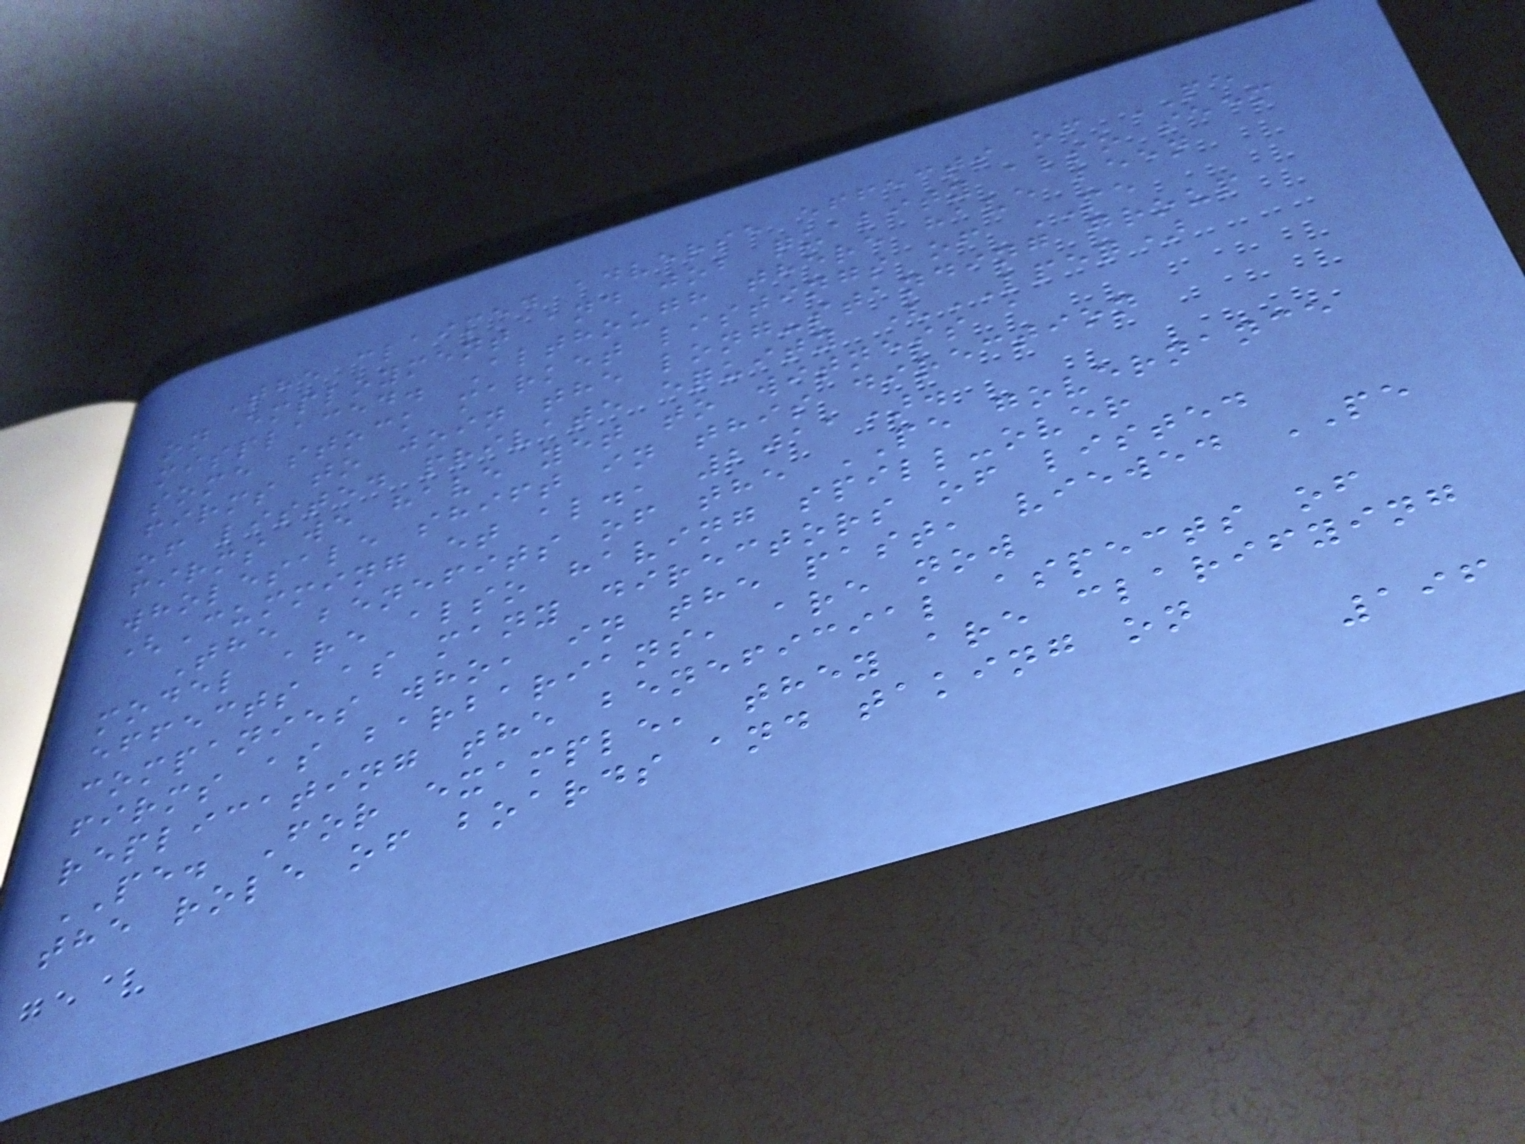The claimed adverse effects of PE
on employment and job quality also seem
misplaced. Although there have been
some stock market listings of PE
firms to join the long-standing group
of listed private equity (LPEQ)
firms we have yet to witness a
wholesale shift in this direction
(Cumming et al., 2011).
The benefits of the PE governance
model are also having spill-over
effects as many directors of listed
companies who, in the past, viewed PE
firms as barbarians, are now
replicating the beneficial aspects of
PE. For example, they are clarifying
the role of boards and taking on
196
